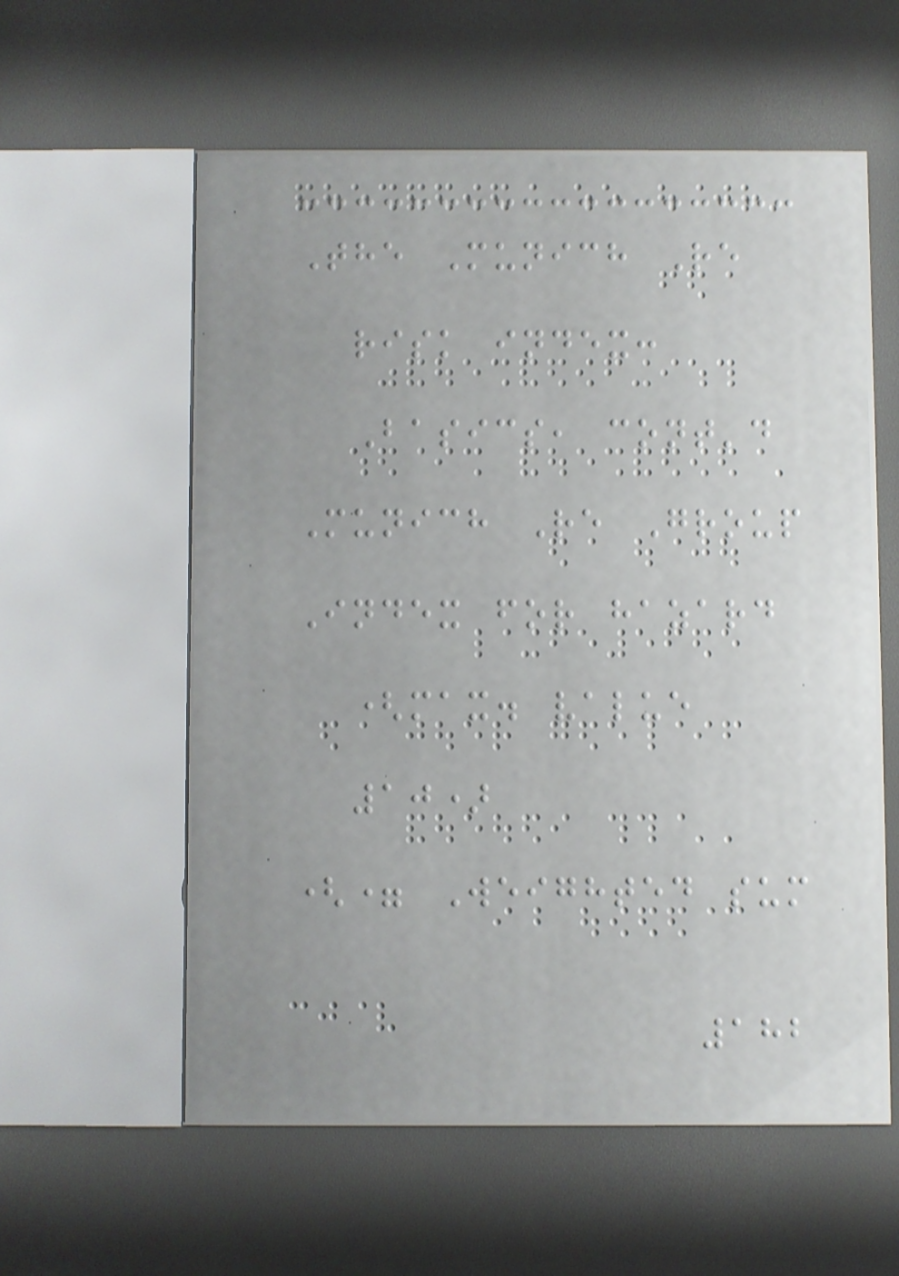The Munich Re
risk index:
Basics, cont'd
Munich Re Group
Index for hazard
(max. value
10)
(= Weighted sum
182
